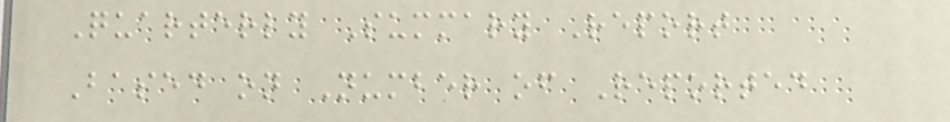Quarterly Summary Report
Based on Number of Reported
